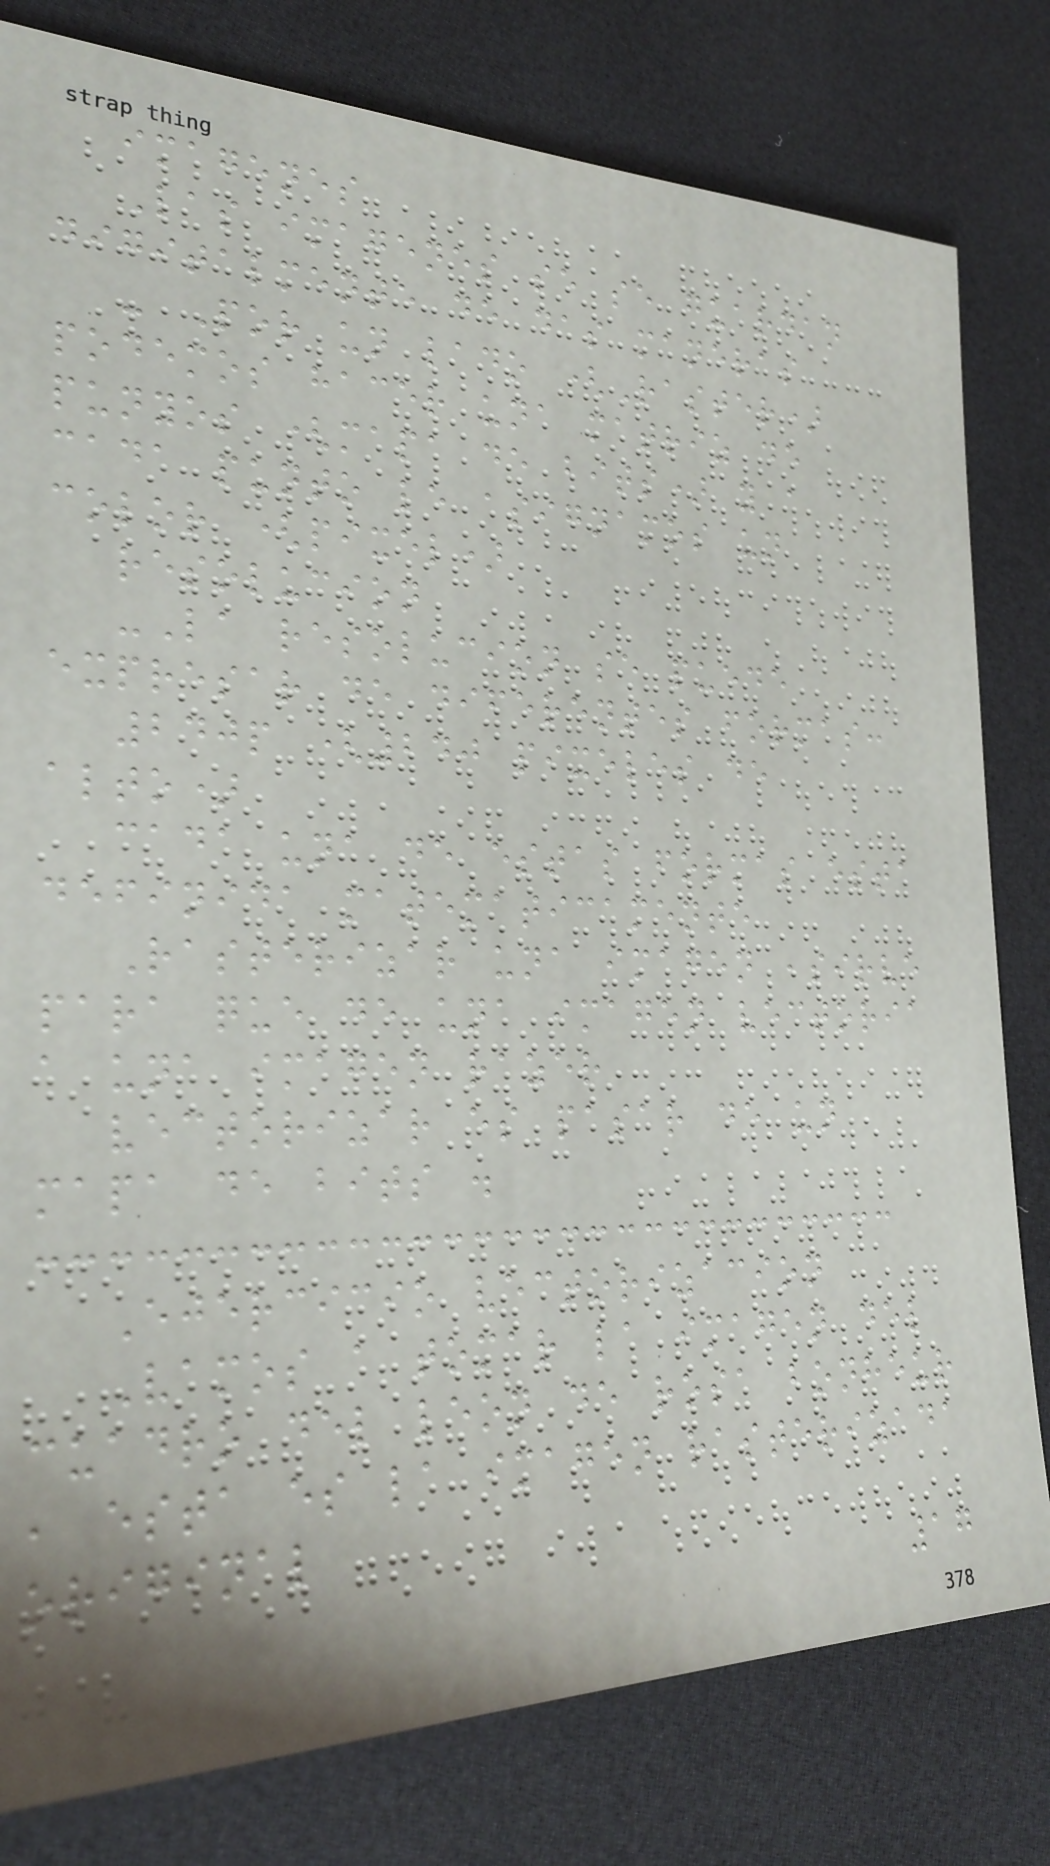imagenes
Las imagenes se se guardan
digitalmente de das maneras
- Por un lado (Raster)
podemos hacer una matriz de
punyos (mapa de bits) y a
cada punto le asignamos un
color (pixel)
resolucion
-La resolucion se puede
expresar de diferentes formas:
240p (240 pixeles de
alto)
cada una de estas formas esta
definida matematicamente
Rasterizar una imagen ,sirve
para que de una imagen vectoria
a una imagen razer
vectorizar es pasar de un
mapa de bits .
Ejercicio vectorizacion
Vamos a tomar la imagen del
cuadro del leon de rosa bonheur
, esta es la imagen rasterizada
original
17
